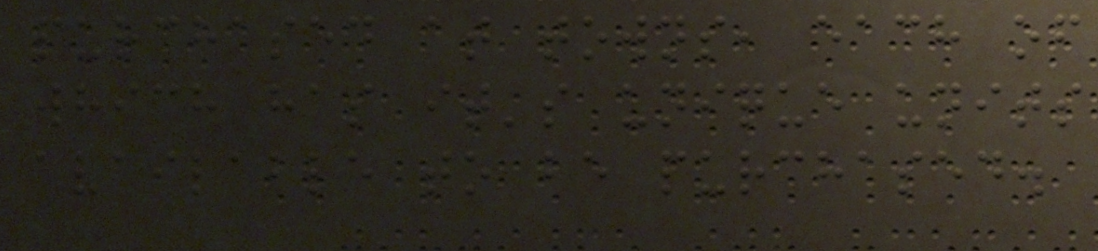purchased at towns, each of
which has it's unique units
available to be purchased.
